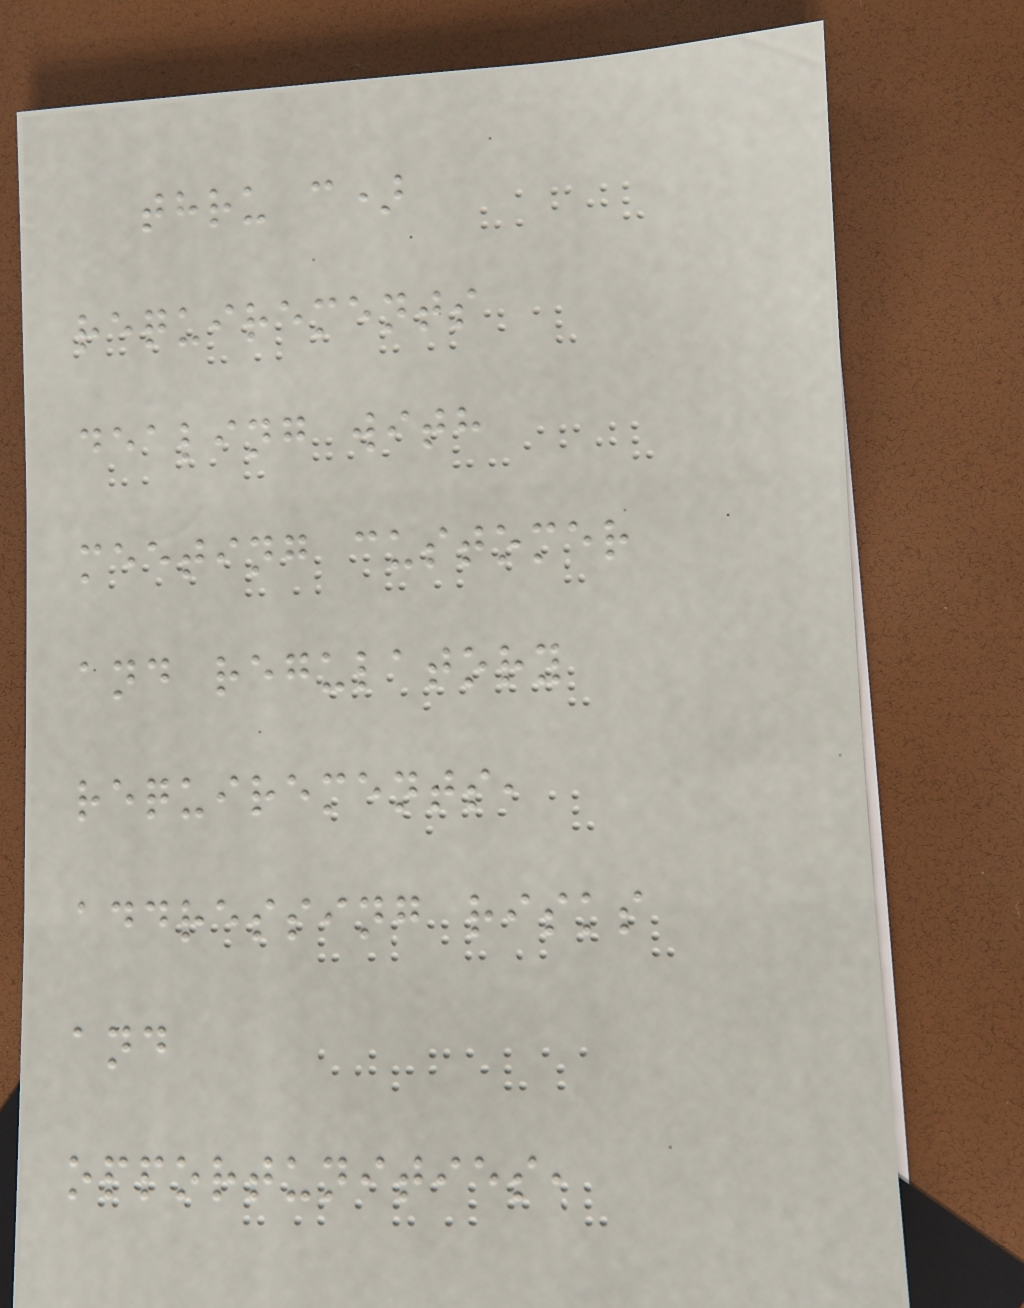thru c)
requirements
dealing with
meeting customer
and regulatory
requirements,
addressing risks
and
opportunities,
